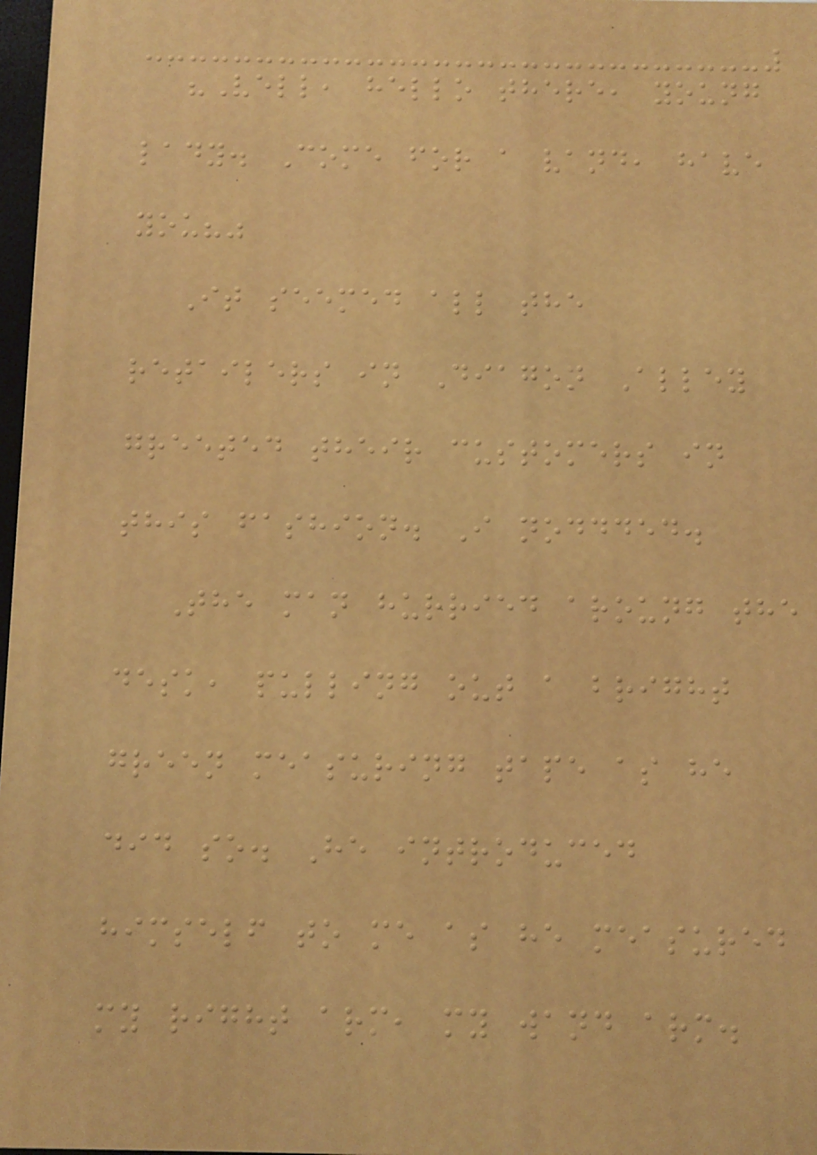"Vell, hello there, young
lady. Come for a vand, have
you?"
It seemed all the
retailers in Diagon Alley
greeted their customers in
this fashion. I noddded.
The man hurried aroung the
desk, pulling out a bright
green measuring tape as he
did so. He introduced
himself to me as he measured
my right arm, my wand arm.
